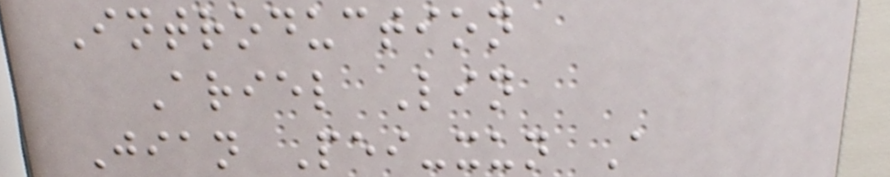Introduction
Ariel Lin
Jian Pei-xun A
